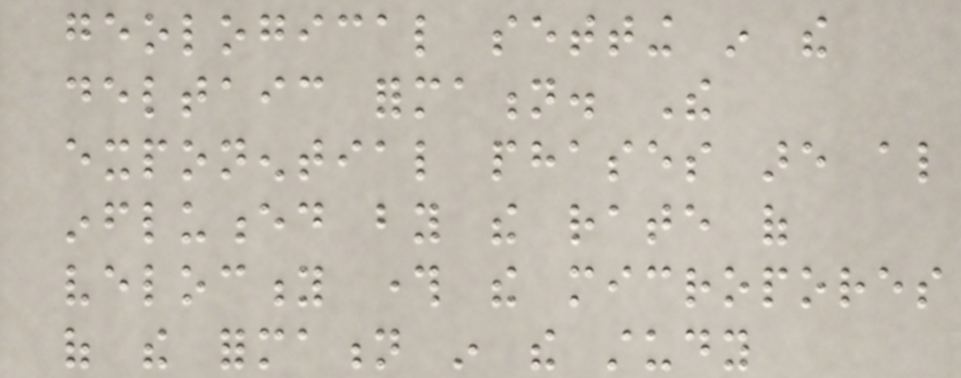geological setting in the
deltaic formation. The
exponential phases are also
influenced by the rate of
velocity through the micropores
of the formation in the study
